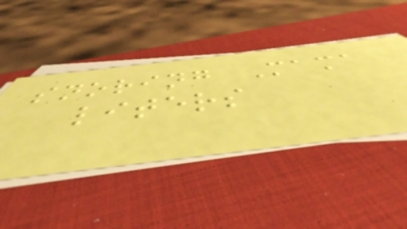snoring Mama
liters
